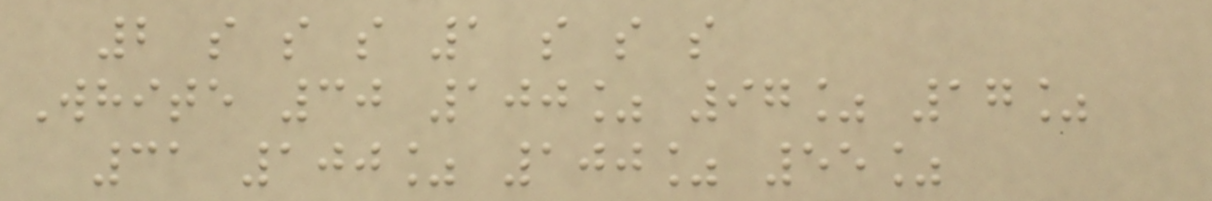2 s s s 1 s s s
White 30 100% 97% 17%
31 100% 100% 55%
